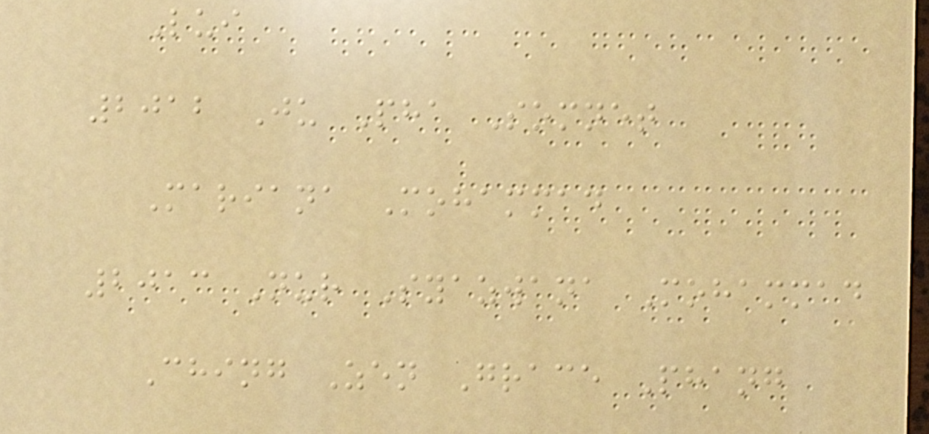Lui
2012 Ju Pha Somnet
Mariana Mohammad
2013 Nur Syazwana Mohammad
Ching Zen Grace Phang
